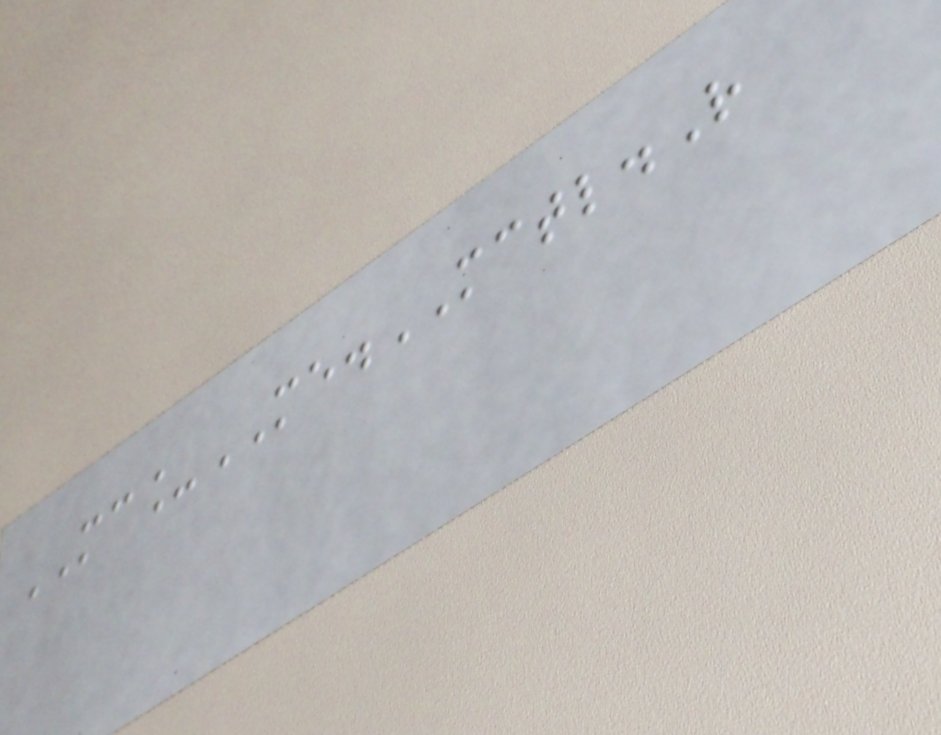MC_ME.MCTL.R
